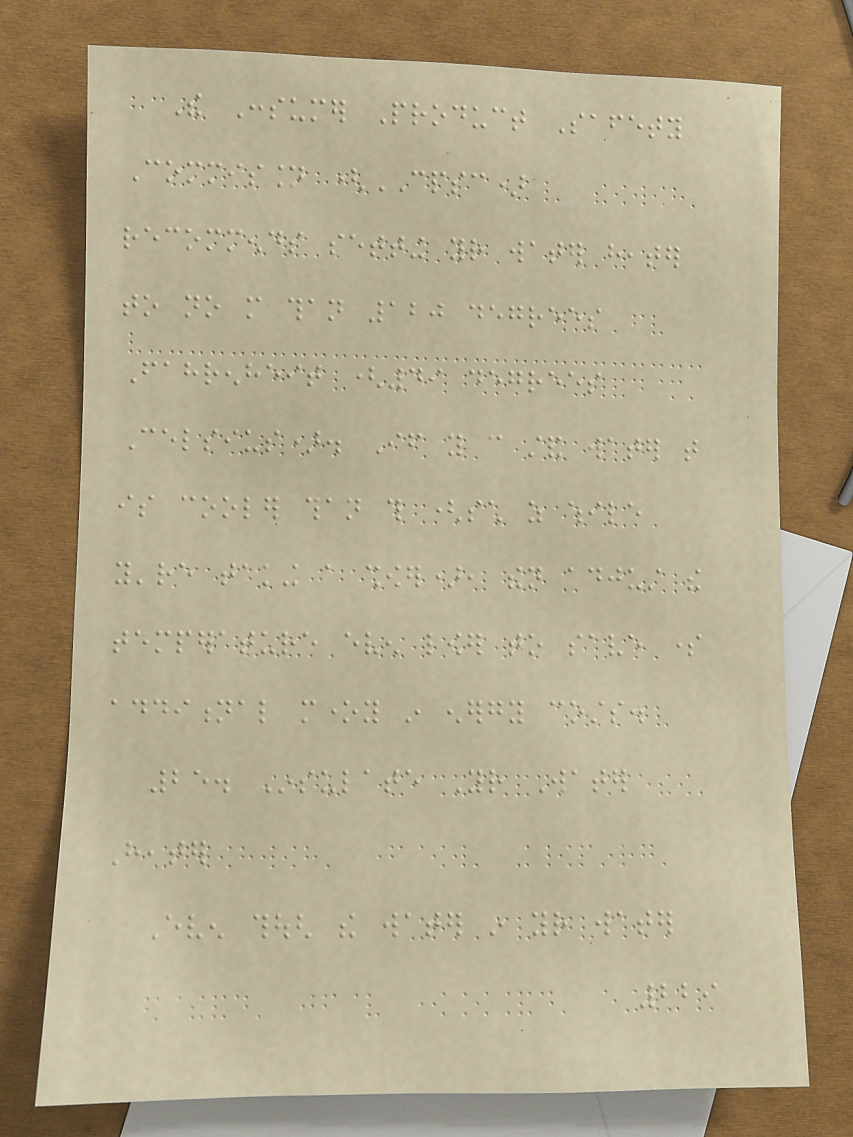The Consumer Product Safety
Commission (CPSC)
recommends setting your water heater
to no more than 120 degrees
Fahrenheit (49 degrees
Celsius). If you can stand water that
is cooler than this (such as while
you're taking a shower), then adjust the
temperature even lower to save some
additional money in energy costs.
25. Insulate Your Water
Heater
Even though the water in your water
229
